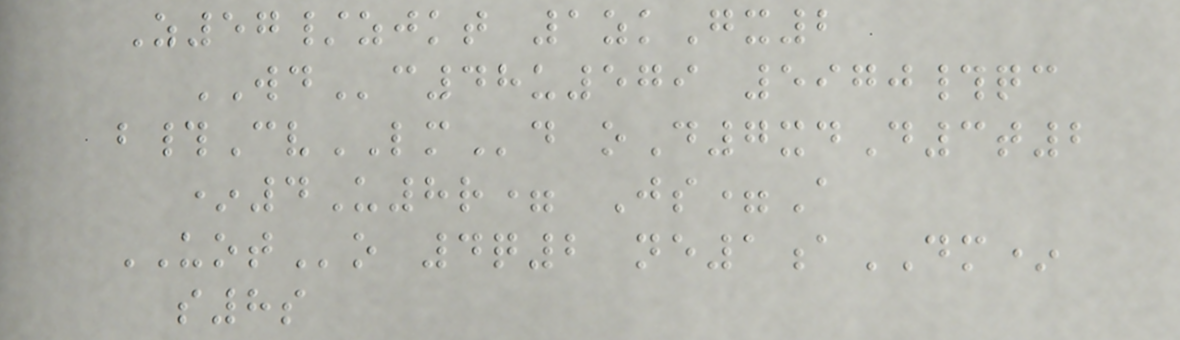Z57/zjkt 1zkGx2
WDc48u579 5970#qc
b#CvLMd oD7xdD3t2
*4U8r= Js=A
UOTo 4q2 ne1aDM*
s8s
